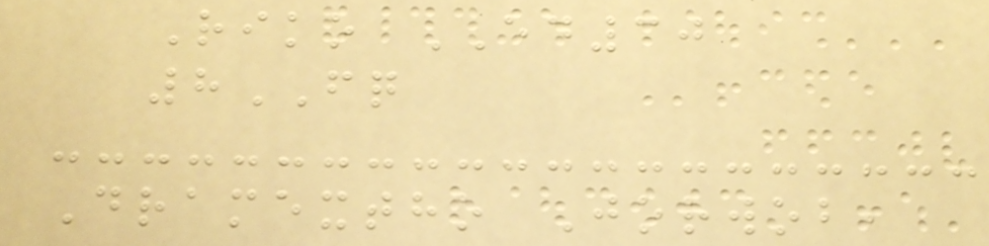Riko ED30
8FQ
Dramextho Jorwob,
